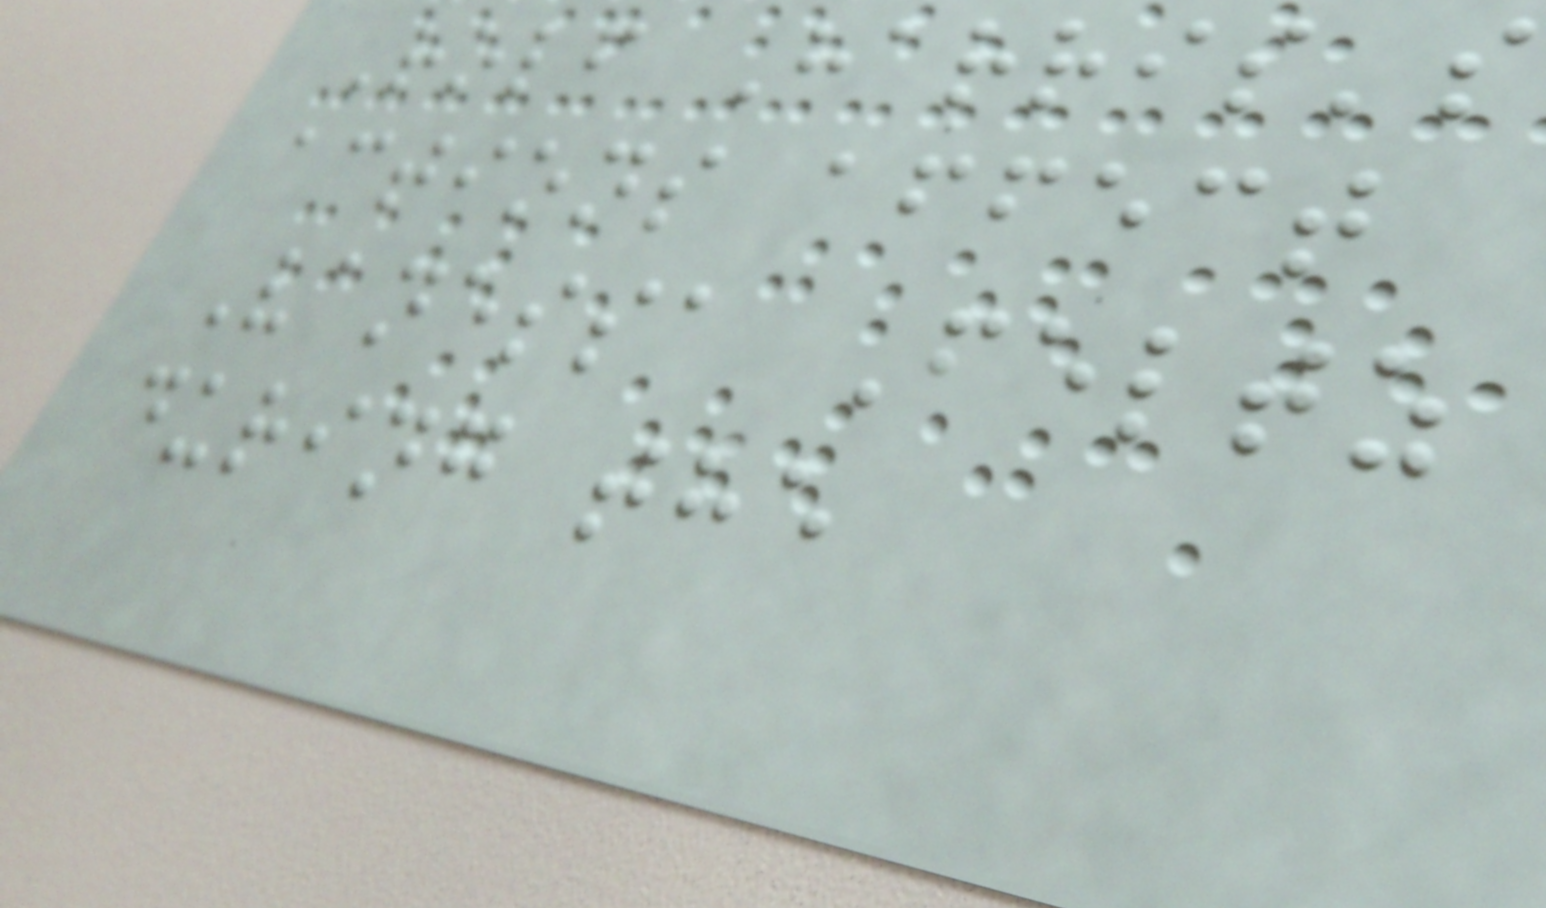Rolf Harris's
actions affect
Vanessa Feltz
during the
